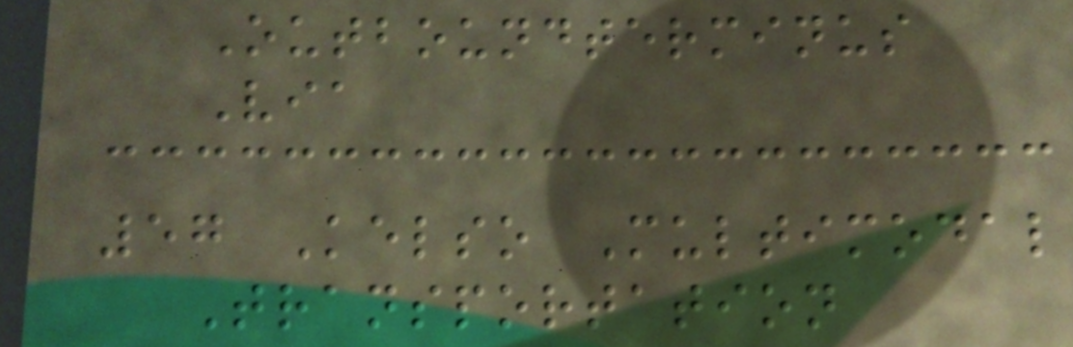Outboundterminus
Via
57 Kelso Multimodal
Transportation
